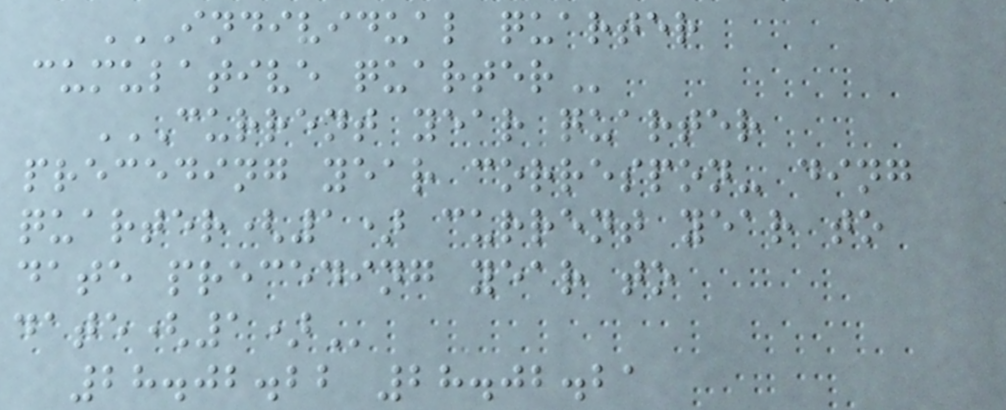INDIVIDUAL QUARTER
CUMULATIVE QUARTER
CURRENT YEAR QUARTER
PRECEDING YEAR CORRESPON- DING
QUARTER(1) CURRENT YEAR TO
DATE PRECEDING YEAR TO
DATE(1)
28.02.22 28.02.21
